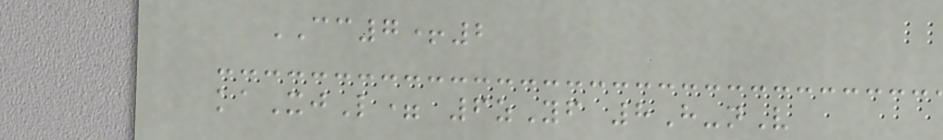CC7+2
kaXjL= 6zYf 8H-nV
